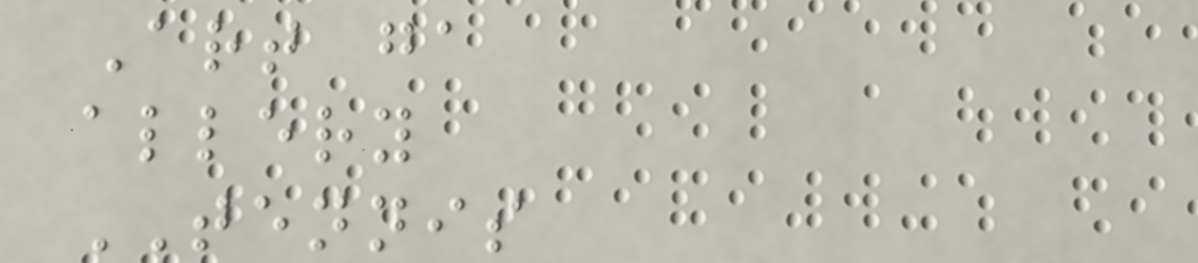Art ga
allery
TENNIS
